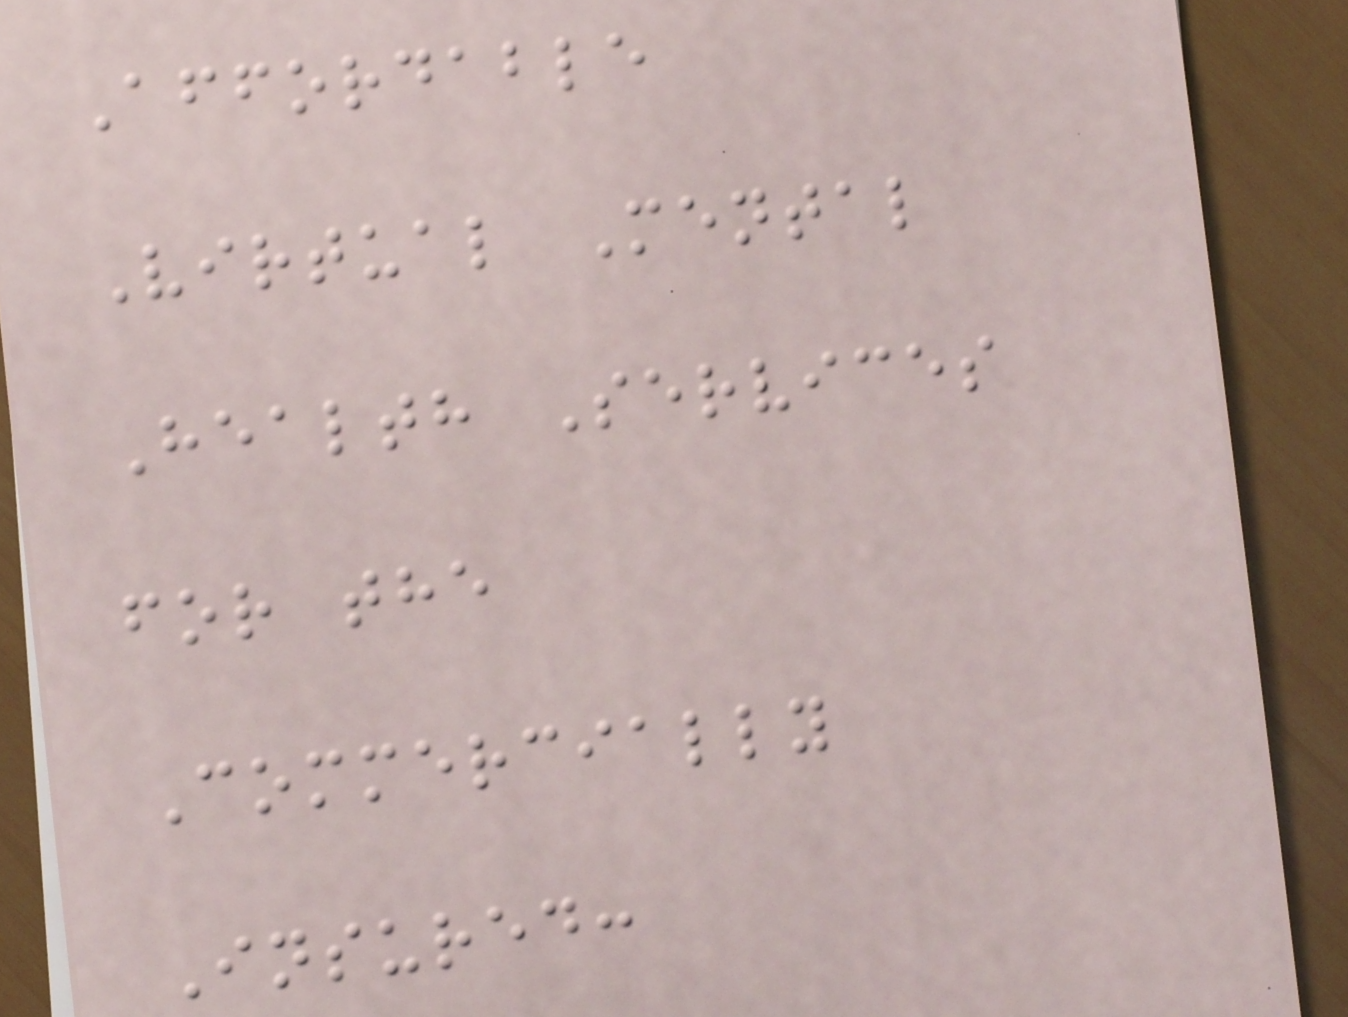Affordable
Virtual Mental
Health Services
for the
Commercially
Insured:
